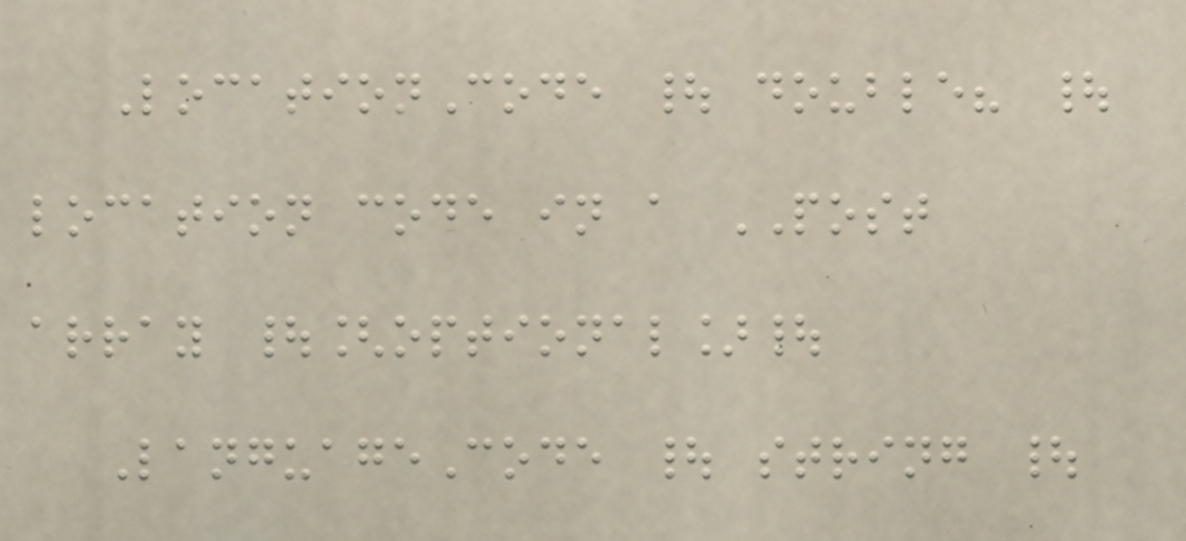LocationCode | double? |
location code in a POST
array |[optional]|
LanguageCode | string |
